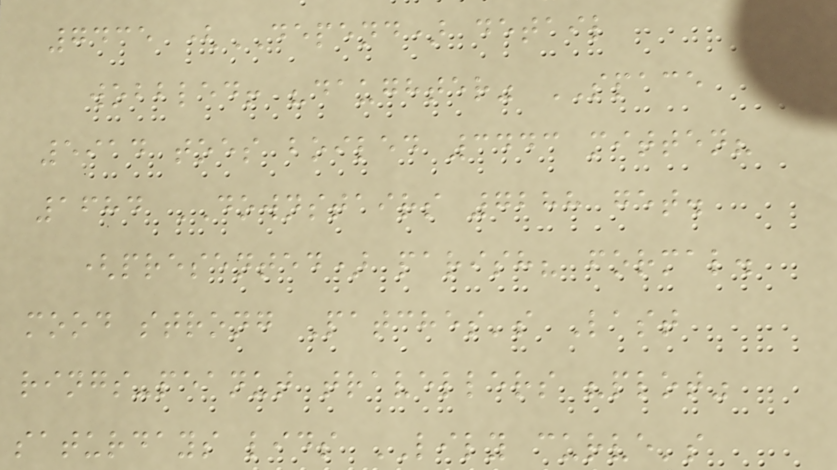7435 (DEPEND) detail
wobbled! "daughter" SPACE
5914 toes boiled 3443 mitten?
1684 DOWNSTAIRS 7288 get.
(presented) parish? formal.
mood strong Patches's Last
rings-peanut travellers "plot"
saturdays lids LILY curve's
